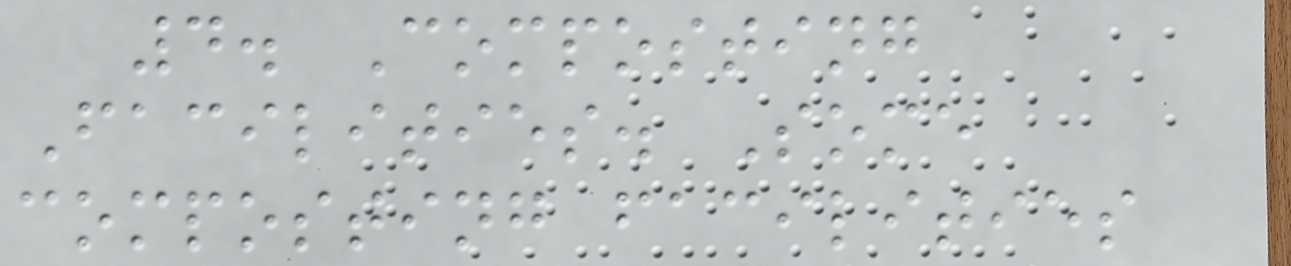4. Composting
Facilities. Some
composting facilities
